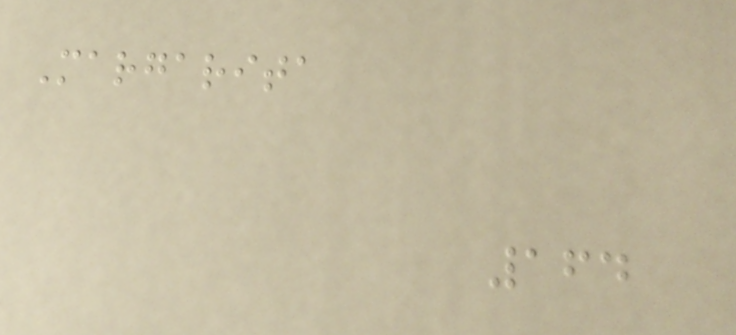Margarita
164
